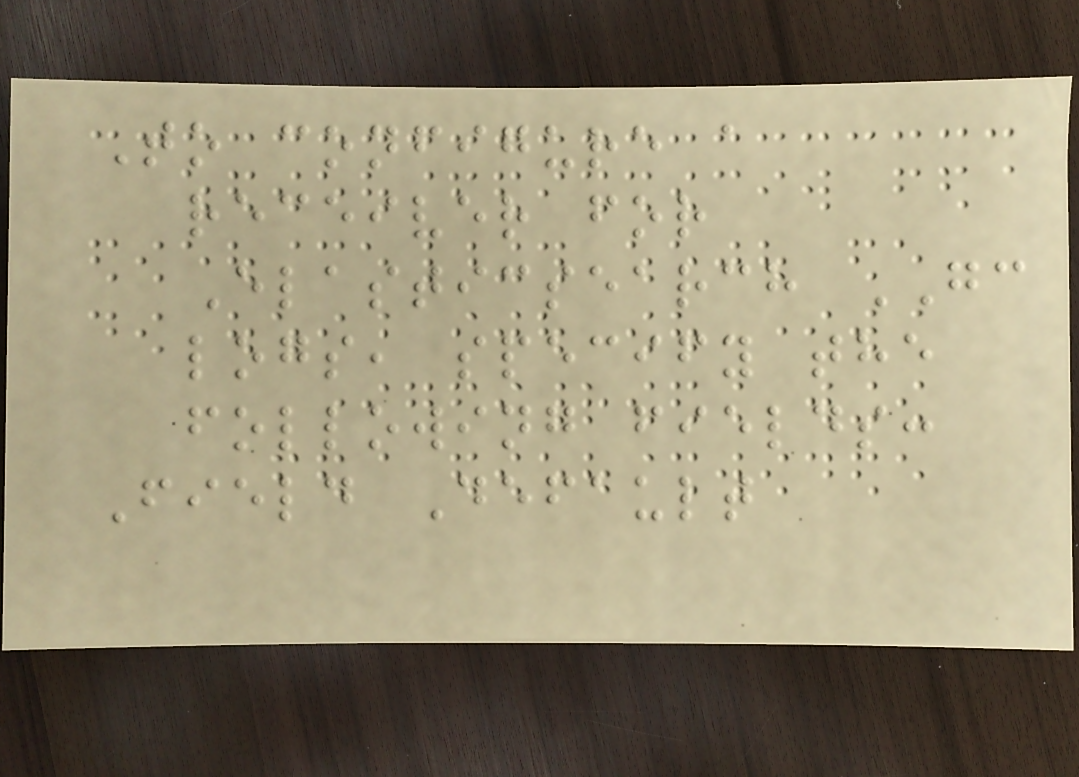To configure a
receiver for
Elasticsearch GC
logs, specify the
following fields:
Field Default
